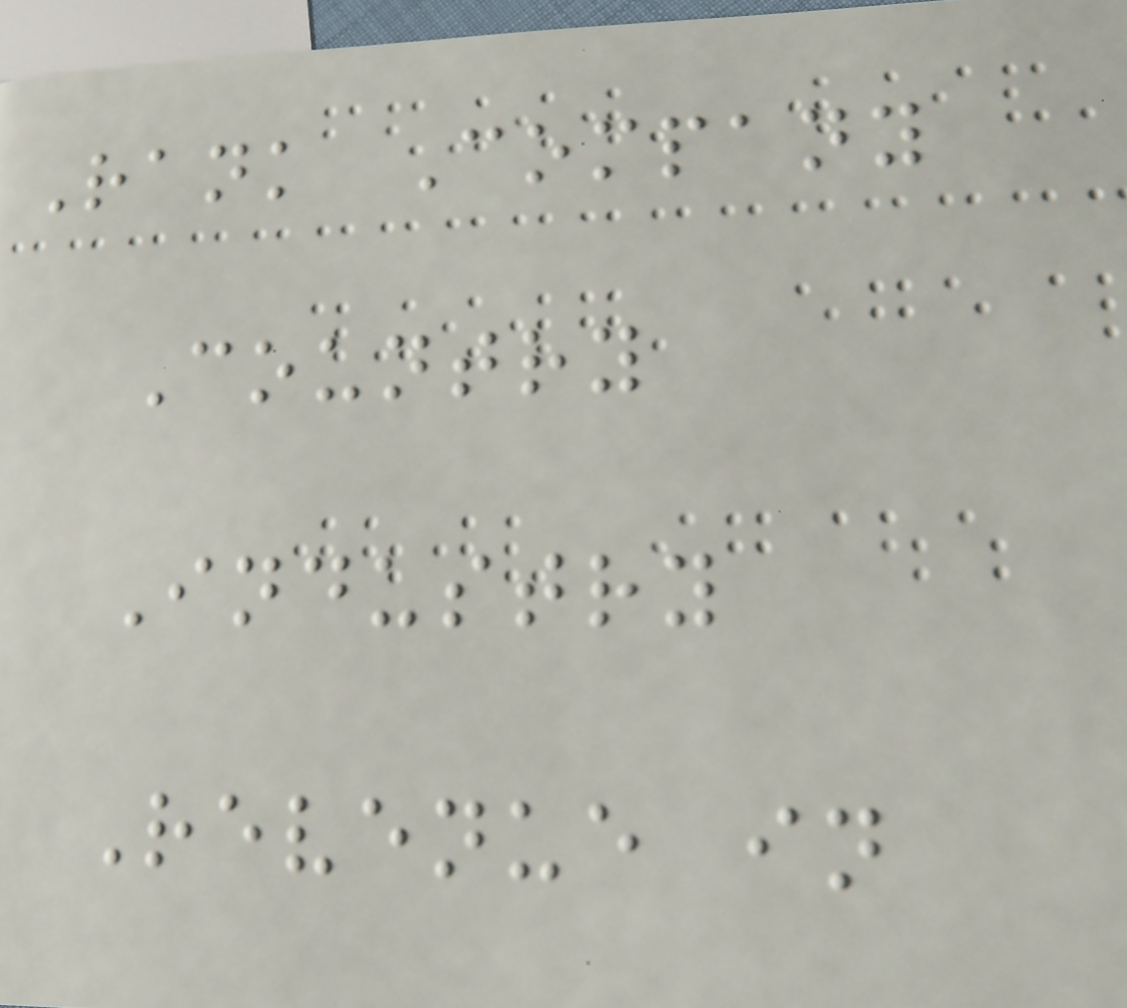Rank Company
Country
Industry
Revenue in
